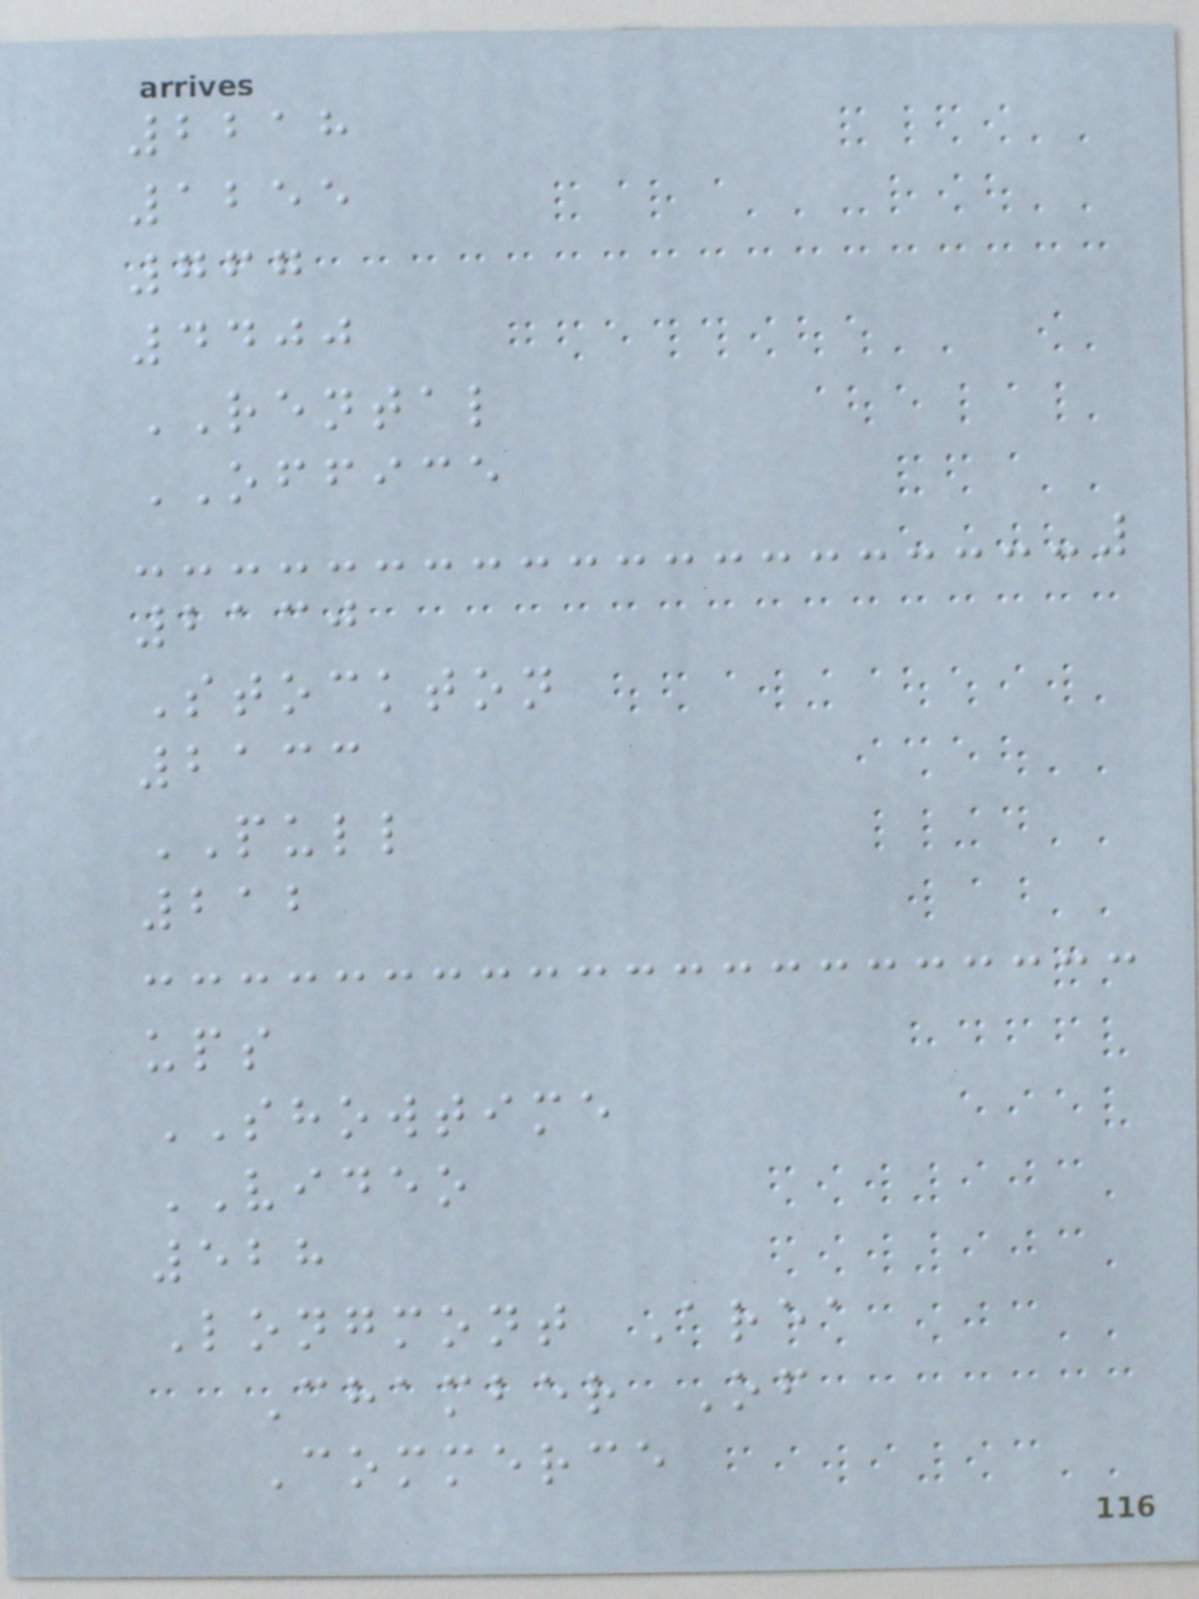2218
1255
767
4400
RENTAL
OFFICE
2130
Stockton
2133
PULL
212
ups
SHOWTIME
VIDEO
528
Longmont Area
Chamber Of
Commerce
